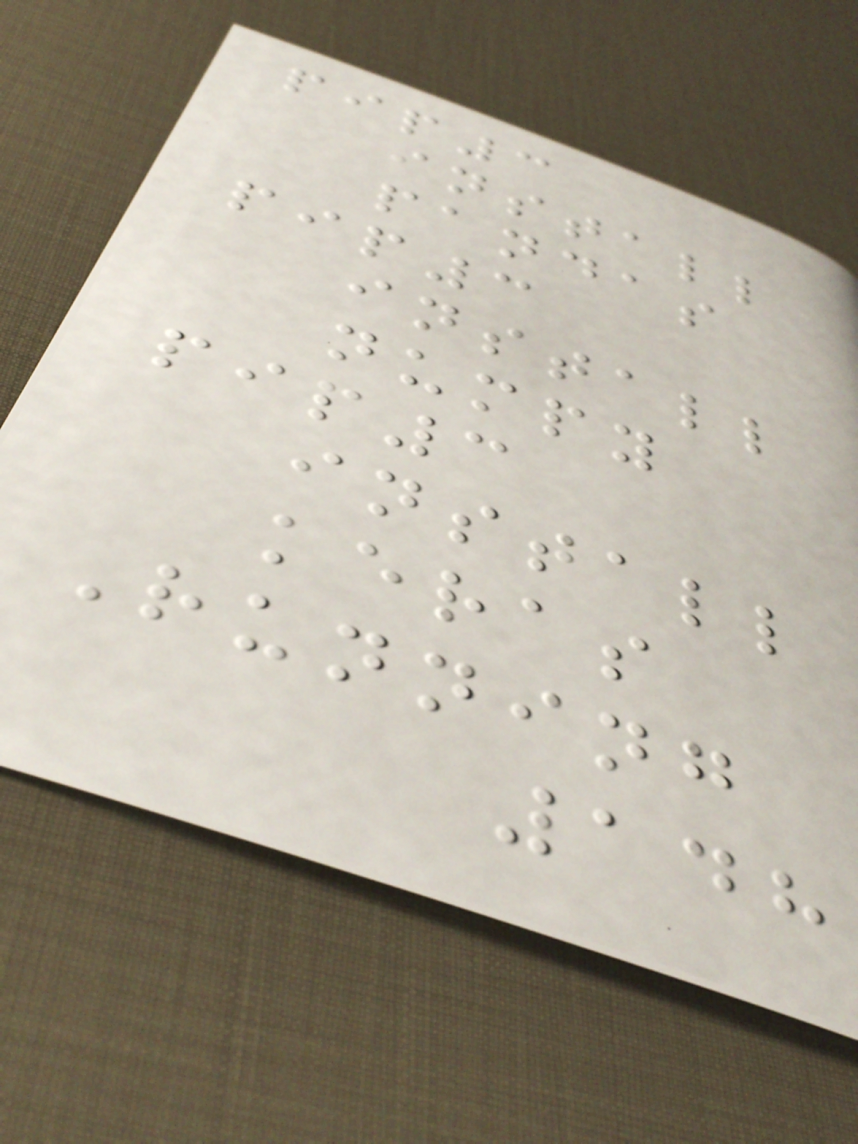pip3
install
pandas
pip3
install
numpy
pip3
install
keras
Running
148
